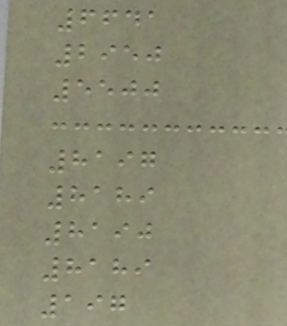6641
2950
5500
8197
8189
8190
8189
197
